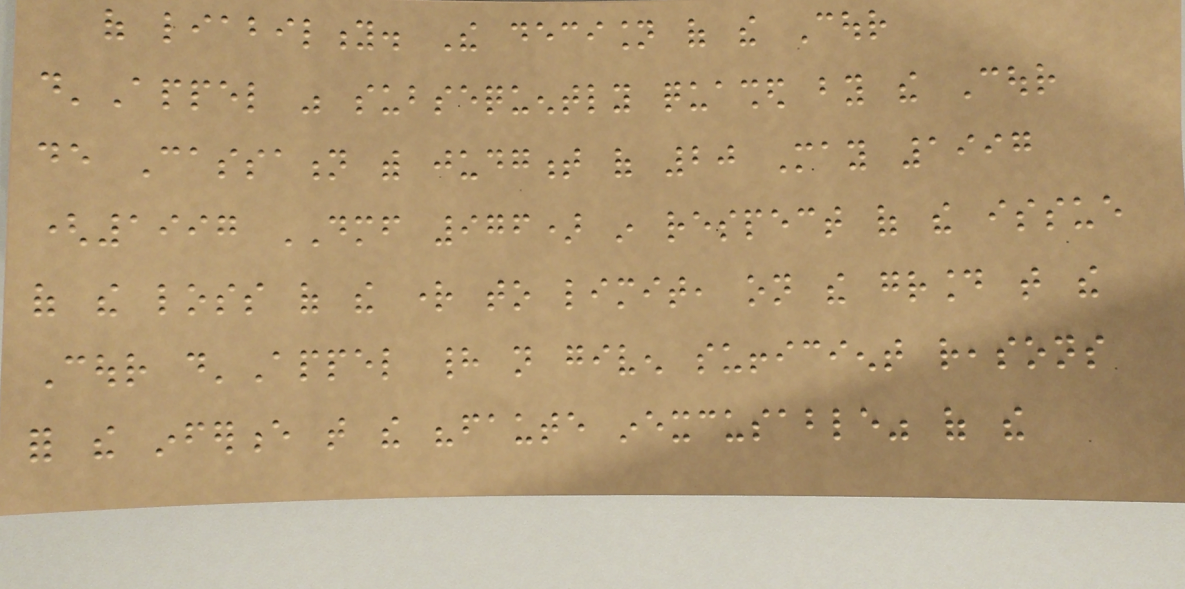of liability. The decision of the Cour
d'Appel was subsequently quashed by the Cour
de Cassation with judgment of 20 May 1997
(1997 DMF 976) in respect of the issue
of the loss of the right to limit, on the ground that the
Cour d'Appel had not given sufficient reasons
for the inference that the "faute inexcusable" of the
